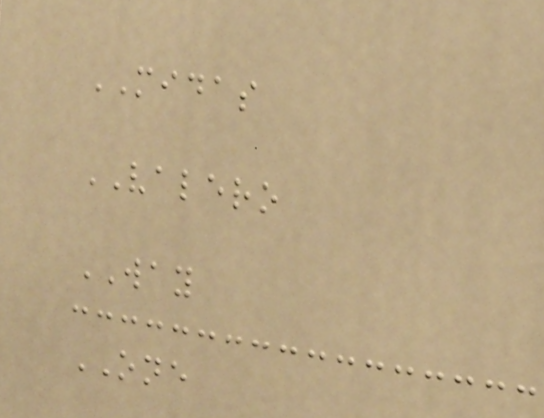MIDAS
VALERO
WAY
ONE
